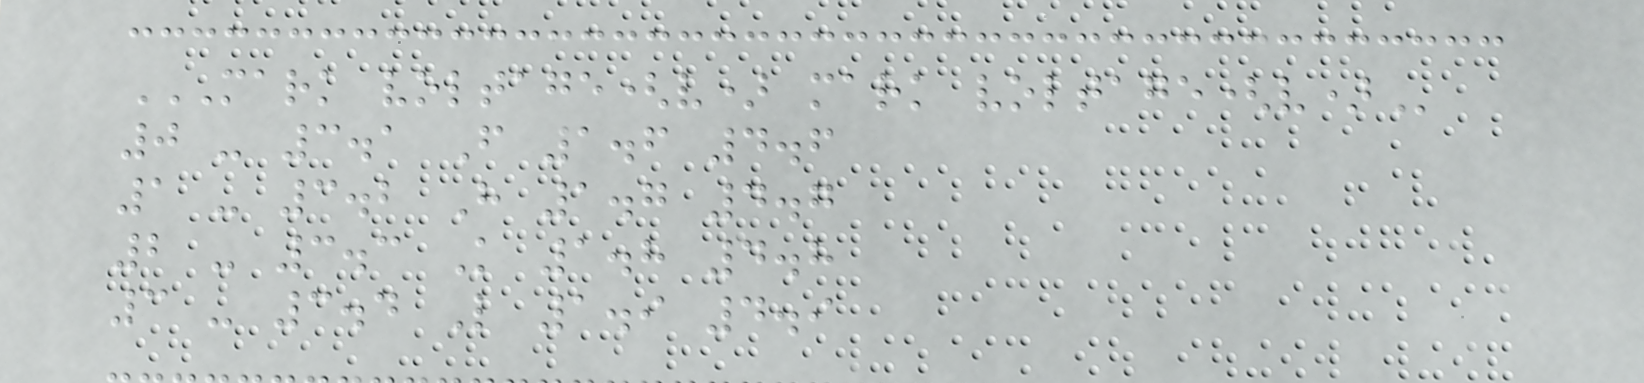MARK VOLTAGE(V) MARK VOLTAGE(V)
0 - 3.1 F 1.6 4.6
1 - 3.2 H 1.7 4.7
2 - 3.3 K 1.8 4.8
3 - 3.4 L 1.9 4.9
